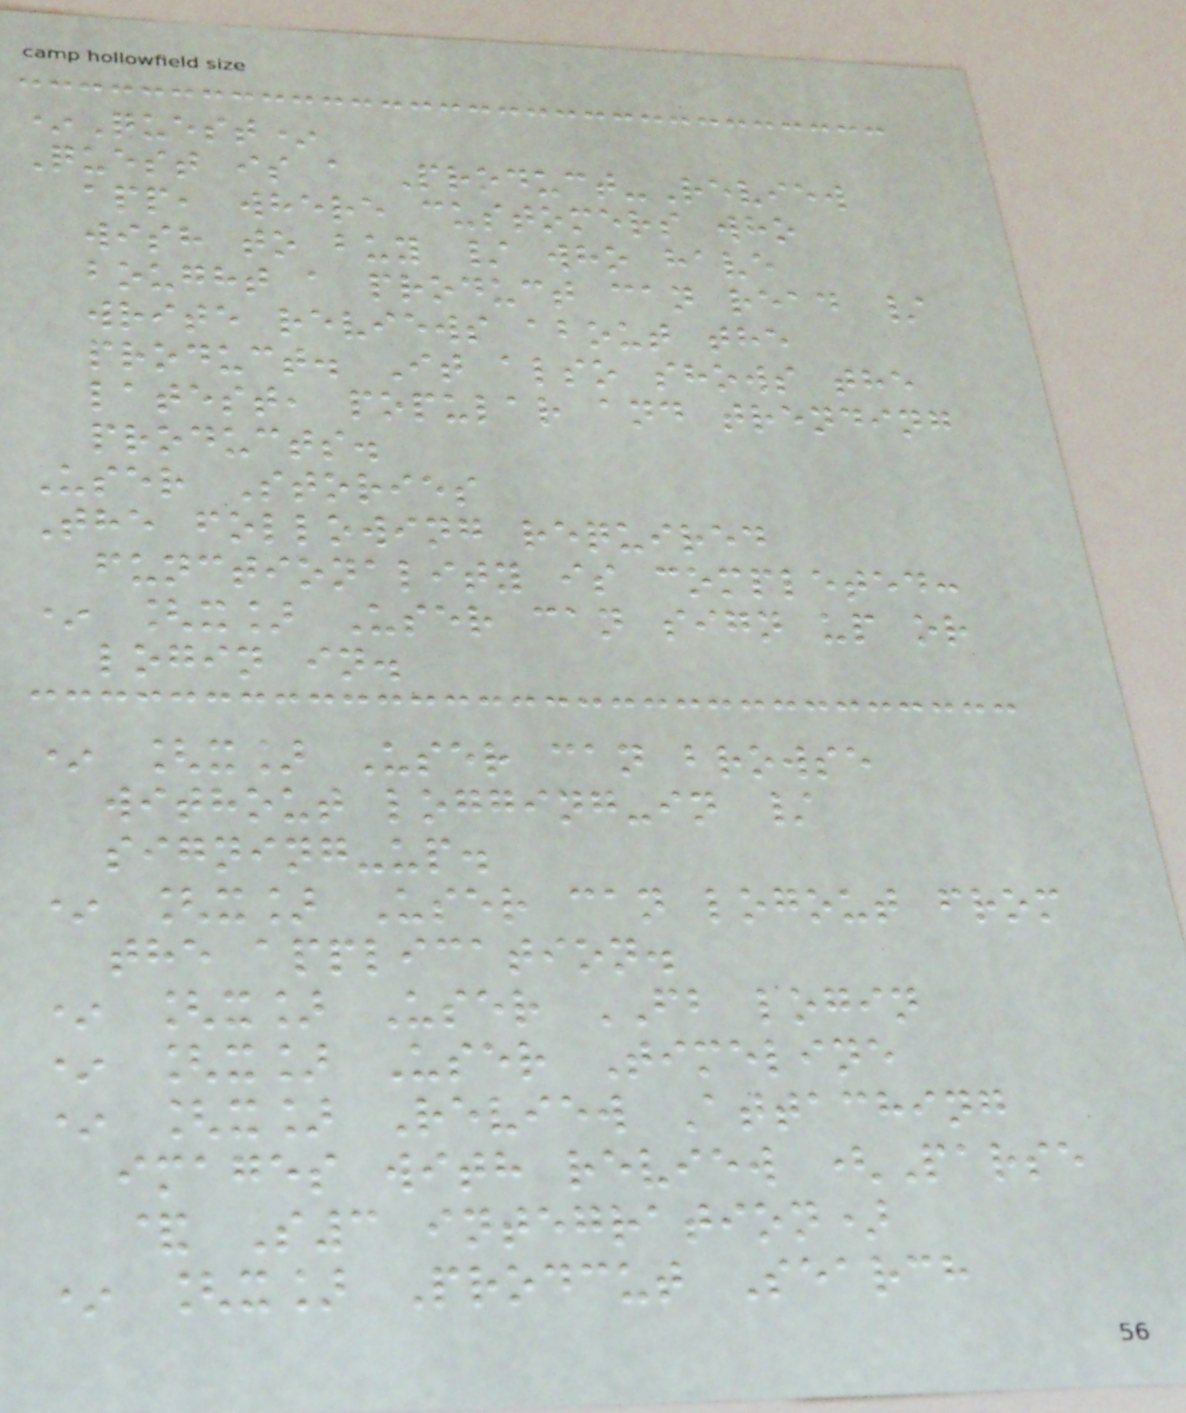*Quest*
Quest is a Product-Review
app, where customers who
wish to buy / who have
bought a product can read /
write reviews about the
product. It also shows the
latest, popular and trending
products.
User Stories
The following required
functionality is completed:
* [x] User can sign up or
login in.
* [x] User can browse
without logging-in /
signing-up.
* [x] User can logout from
the application.
* [x] User FB login
* [x] User Timeline
* [x] Review Attaching
images with review (Parse
& S3 integration)
* [x] Prodcut Search
